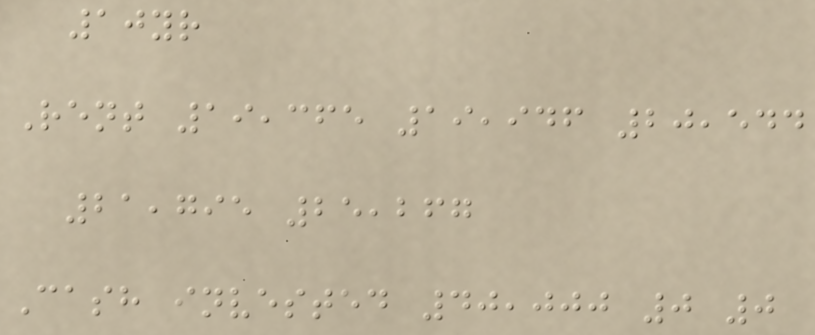10yr
Rent 19,365 19,946 20,544
21,795 25,267
Cash invested 40,000 0 0
